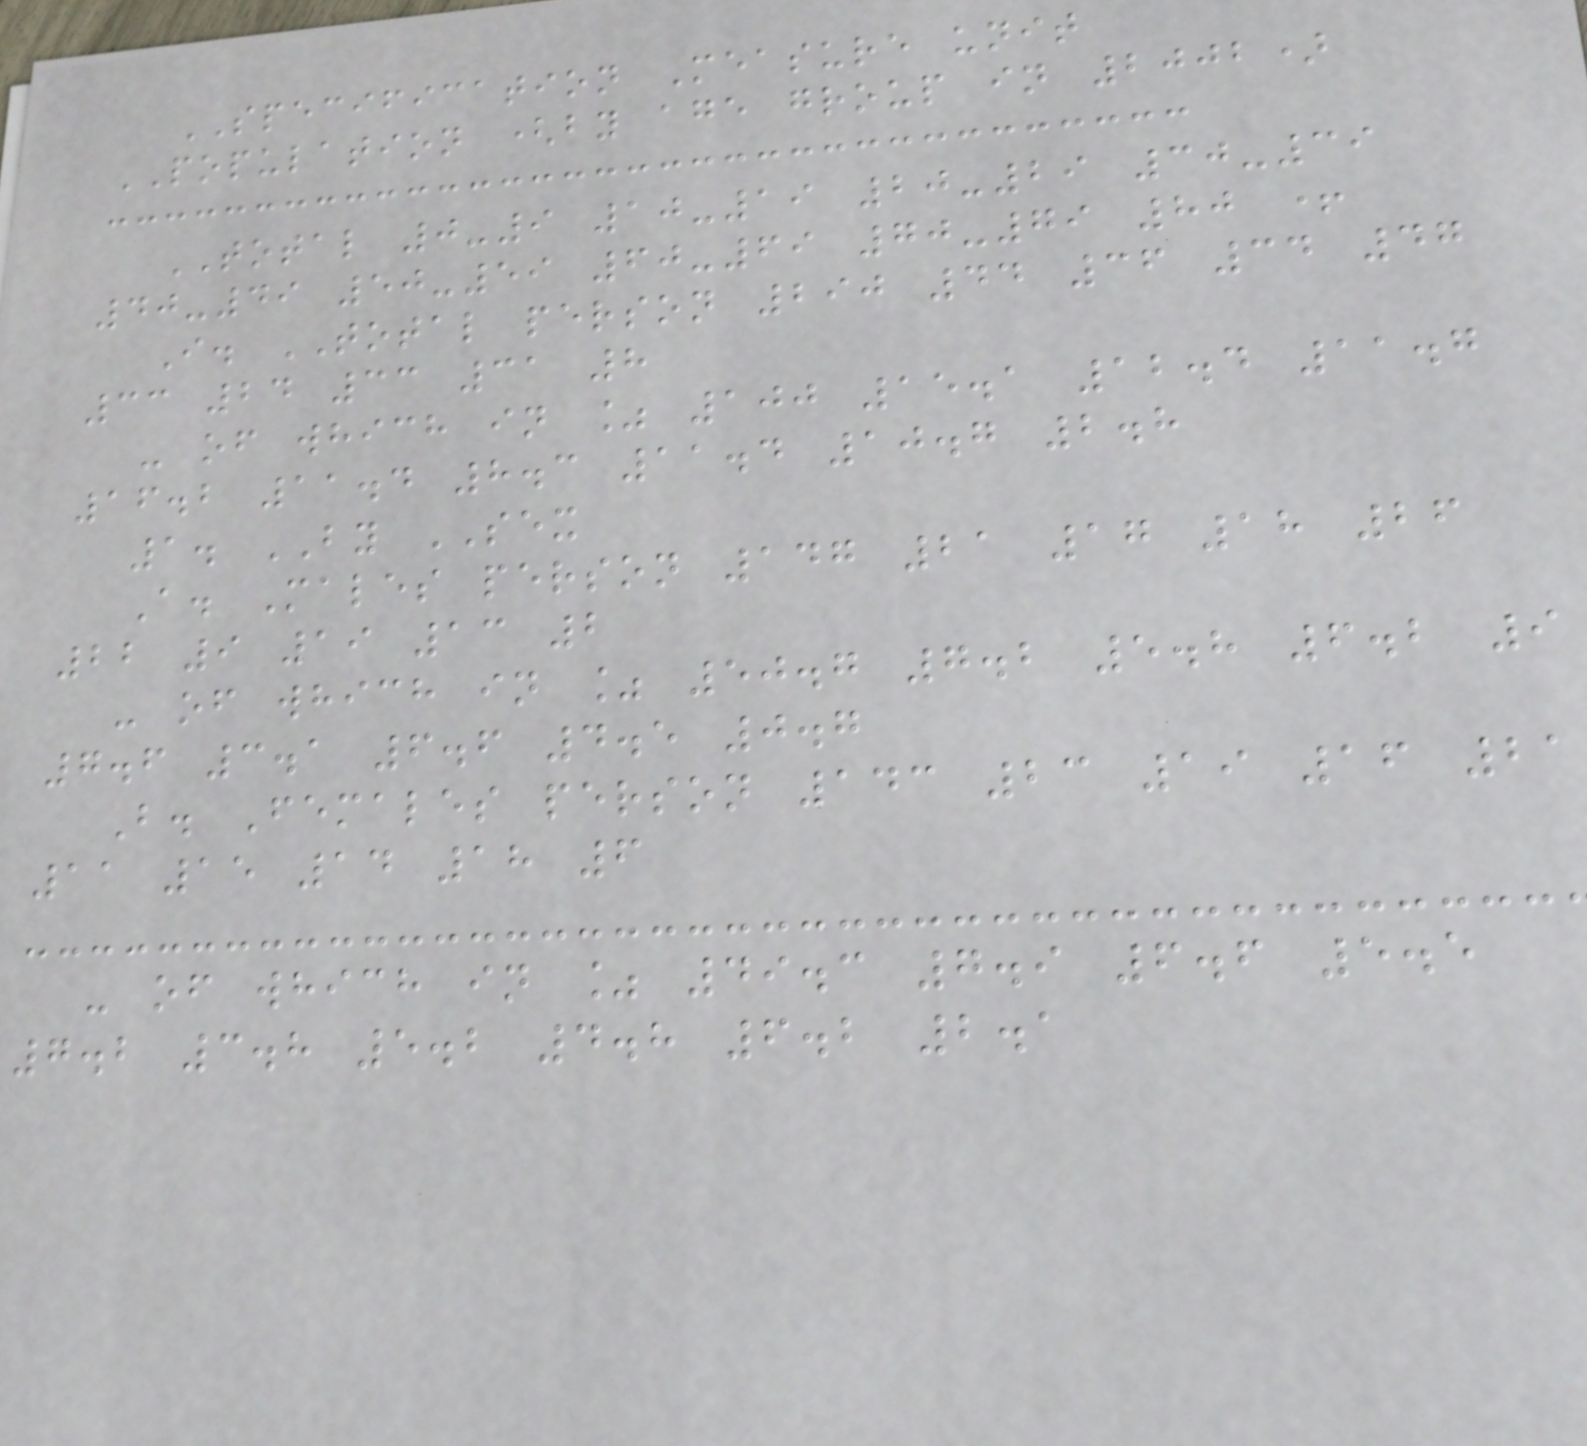SPECIFICATION Measure unit
POPULATION (by age group in 2002)
TOTAL 0-9 10-19 20-29 30-39
40-49 50-59 60-69 70-79 80 +
I. TOTAL person 290 44 36 34 47
33 24 33 31 8
- of which in % 100 15.1 12.4 11.7
16.2 11.4 8.3 11.4 10.7 2.8
1. BY SEX
A. Males person 147 21 17 18 26
22 9 19 13 2
- of which in % 50.7 7.2 5.8 6.2 9
7.6 3.1 6.6 4.5 0.7
B. Females person 143 23 19 16 21
11 15 14 18 6
- of which in % 49.3 7.9 6.6 5.5
7.2 3.8 5.2 4.8 6.2 2.1
